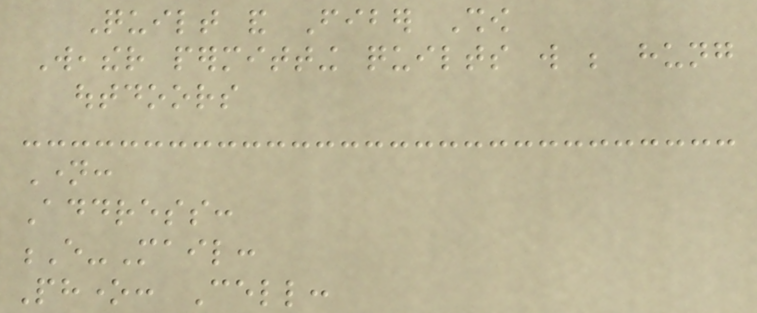Quilt and Fiber Show
Weather permitting quilts will be hung
outdoors
Name:
Address:
E-Mail:
Phone: Cell:
